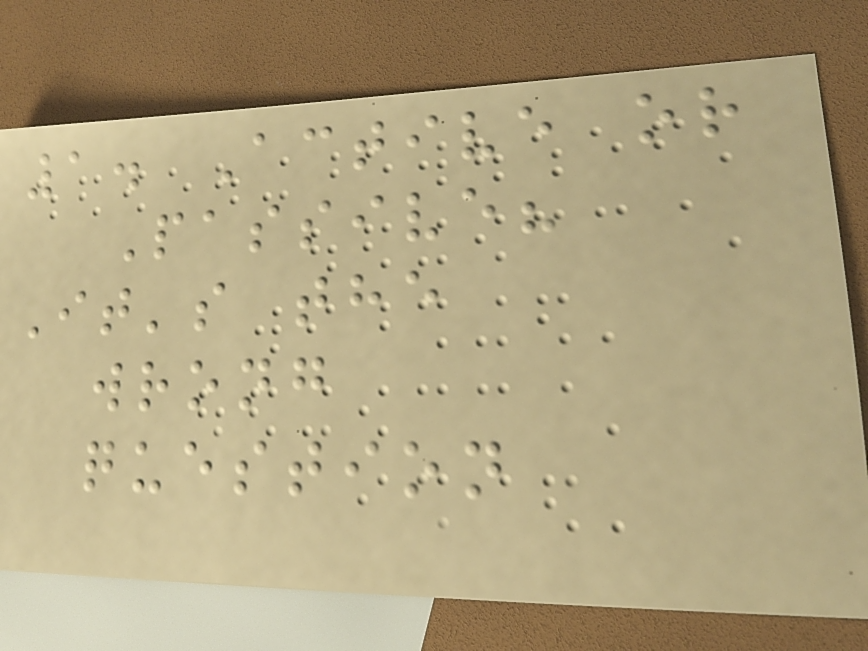1. Active or
Passive?
It's the
wrong
question
